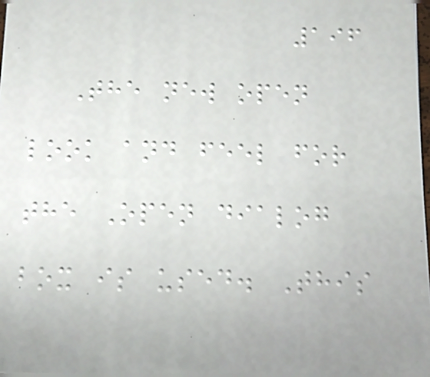196
The new open
look and feel for
the Open dialog
box is used. This
